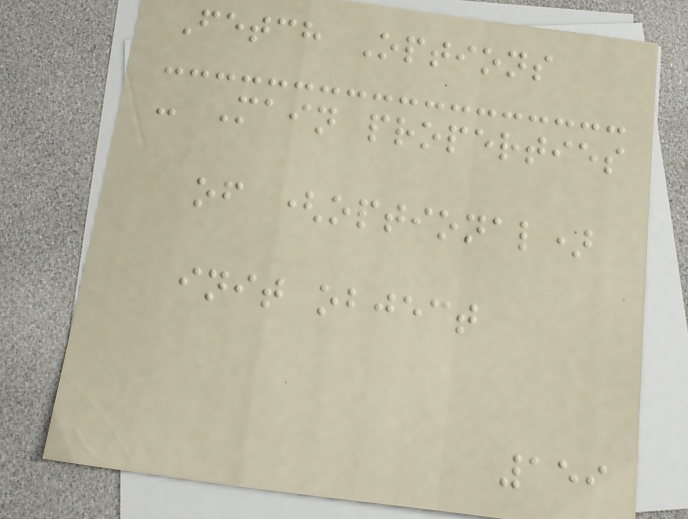Fetch Options
- Main properties
of (optional)
init object
159
